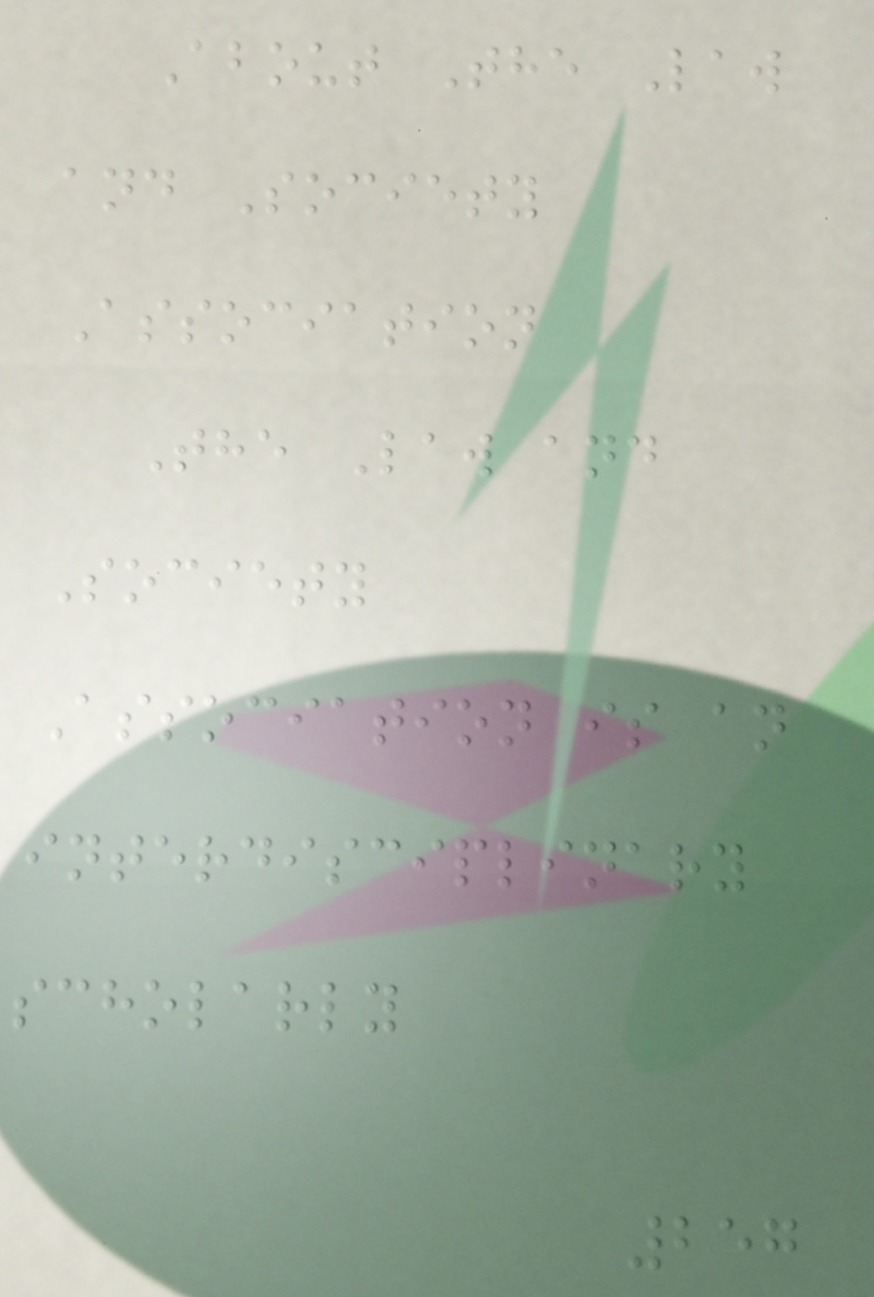About The Law
and Society
Association
The Law and
Society
Association is an
interdisciplinary
scholarly
257
